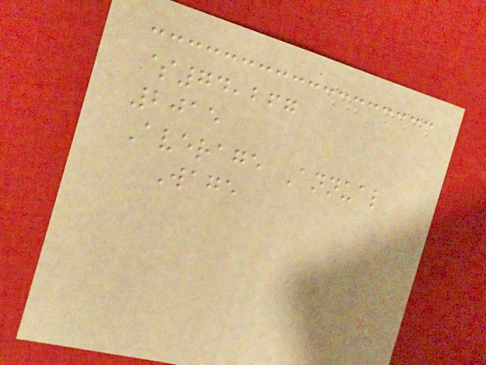$74,267
2015
Average Annual
Wage
